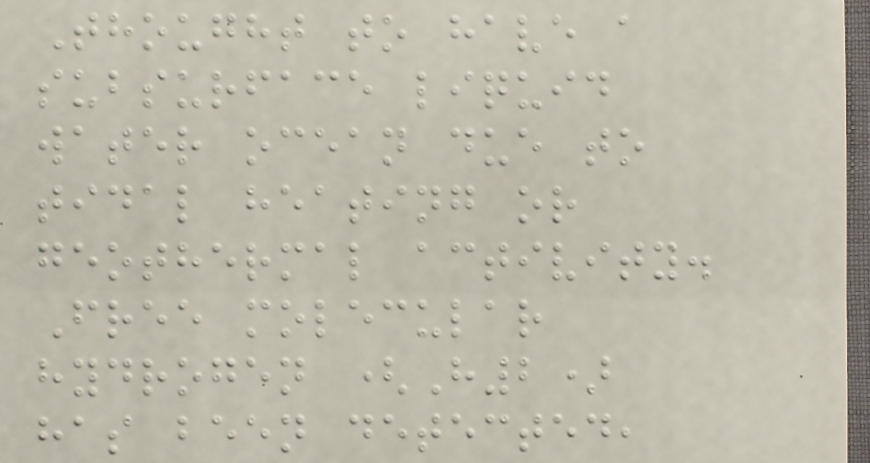Thought to have a
subsurface liquid
water ocean due to
tidal heating or
geothermal activity.
Free molecular
hydrogen (H2)
has been detected,
